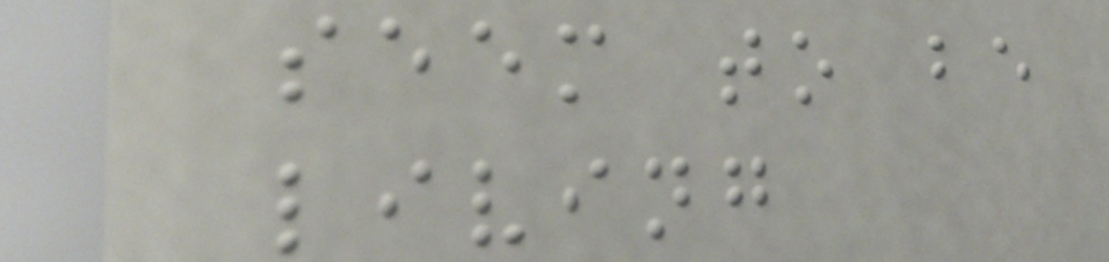seem to be
living
